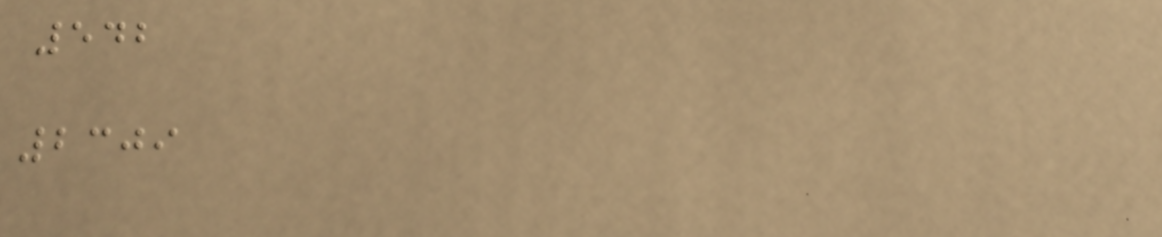542
2309
